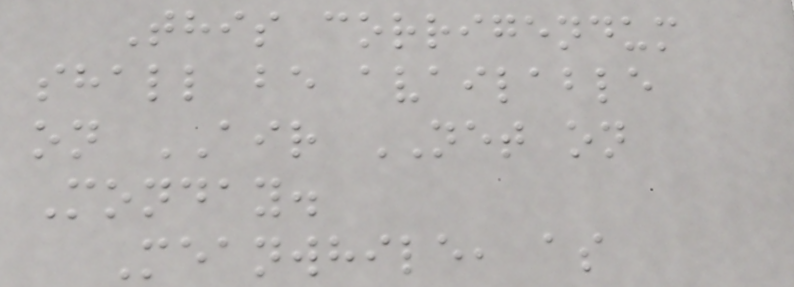This corrigendum
shall be available
on AIR NET on
Monday.
Meanwhile, as
